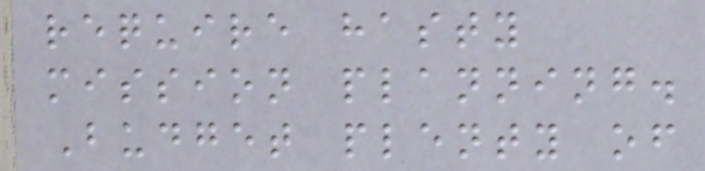require hasty
mission planning.
Budget plenty of
